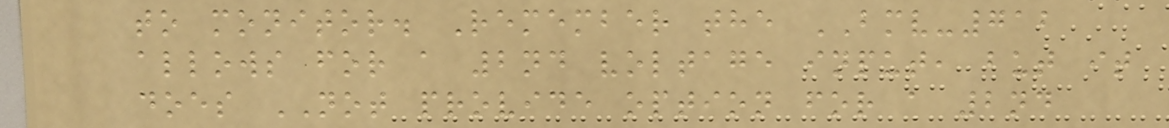to monitor. Remember the BMV-712
allows for a 2nd voltage input, but it
does NOT provide option for a 2nd
